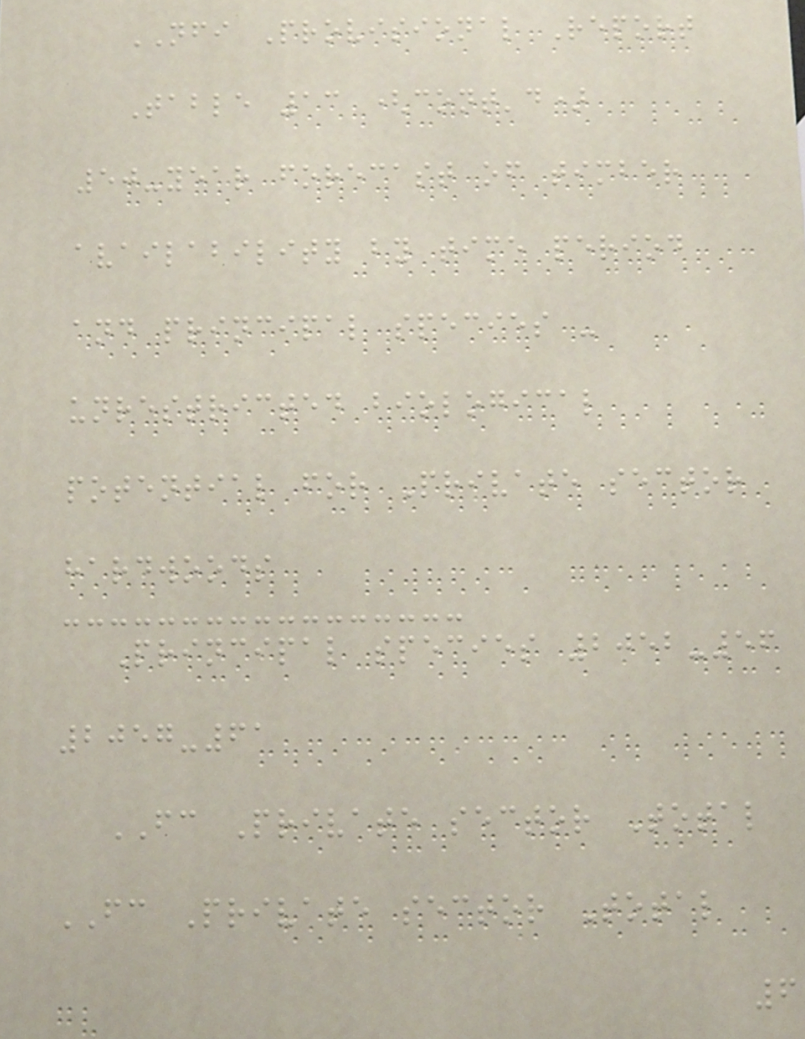NFI Provisional Report
Table 13 (cont'd)
50-year forecast of timber
availability by time period
and principal species -
unrestricted biological
potential for Private sector
hardwoods
Principal species 2052-56
2057-61
FC Private sector Total
FC Private sector Total
6
